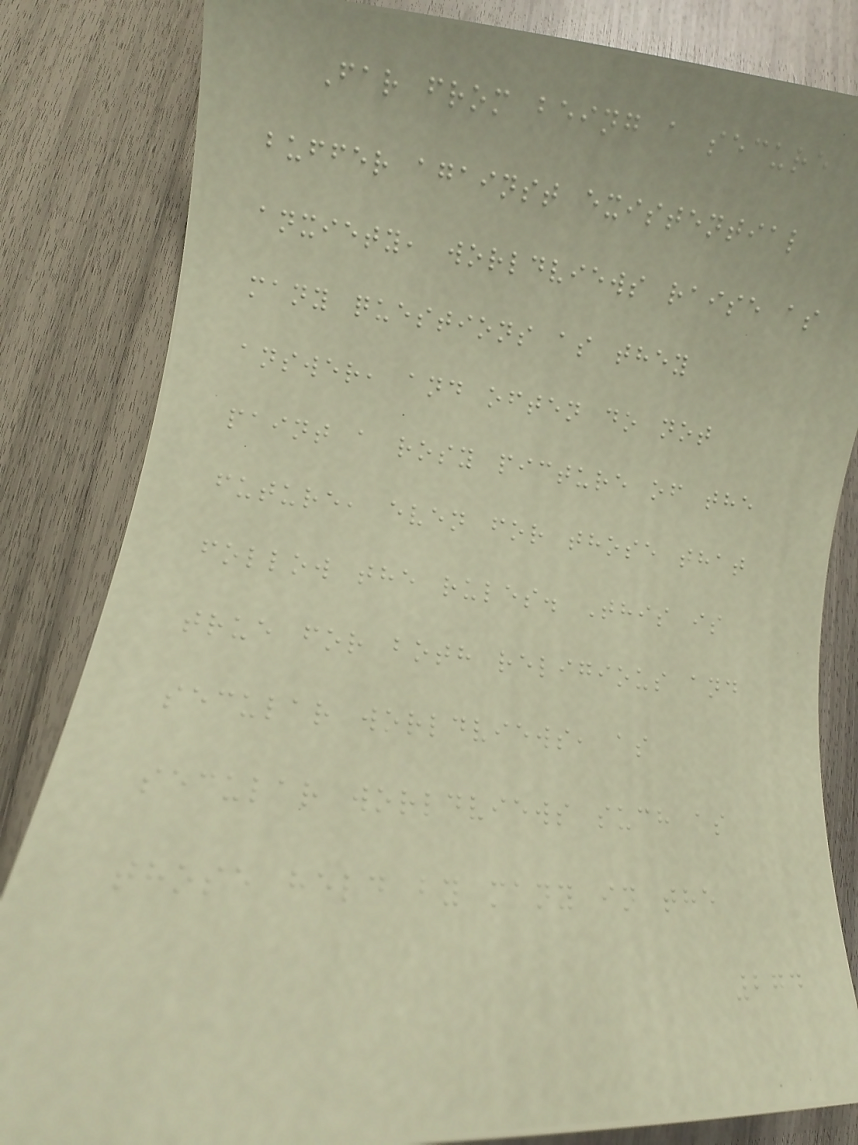Far from being a secure
buffer against existential
anxiety, worldviews raise as
many questions as they
answer, and often do not
paint a rosy picture of the
future, even for those that
follow the rules. This is
true for both religious and
secular worldviews, as
secular worldviews such as
those held by many in the
274
